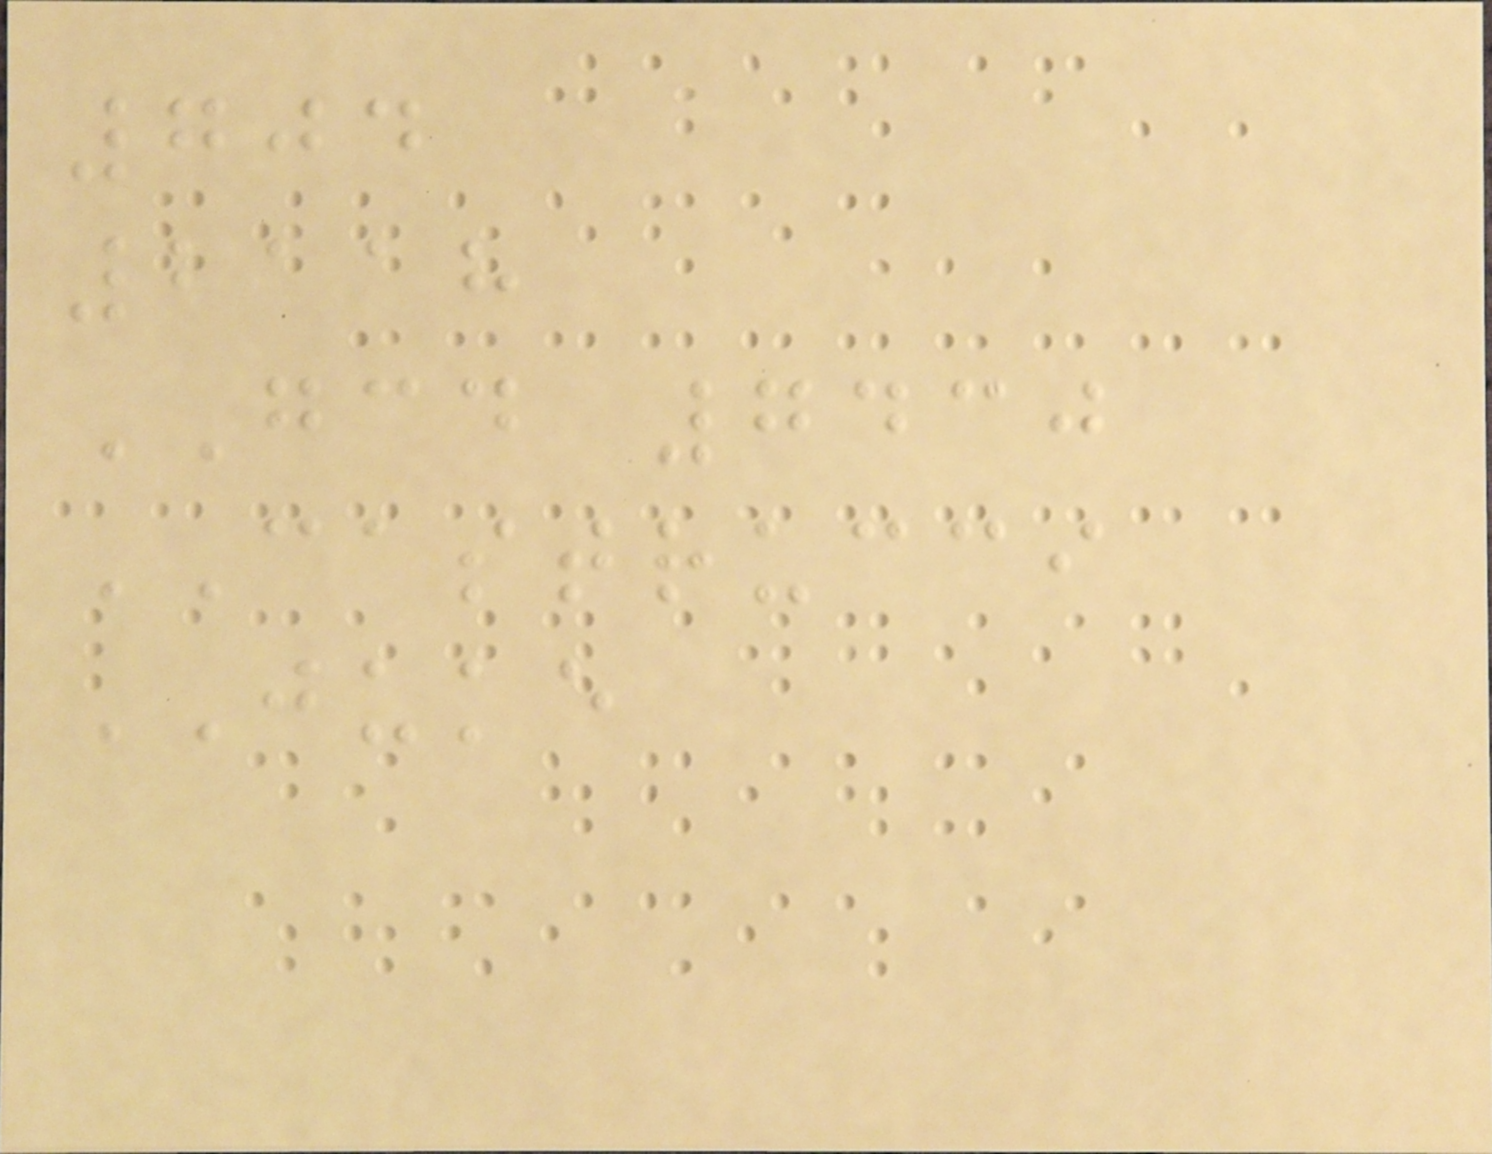704
2118
GCD 7430
CASTRUCCI
JUKE
